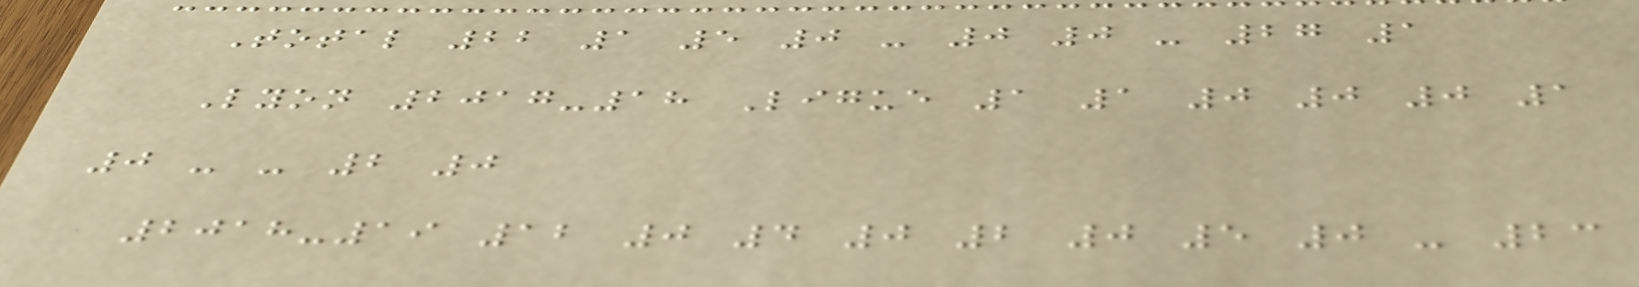Total 22 1 5 0 - 0 0 - 27 1
Lyon 2017-18 Ligue 1 1 0 0 0 1
0 - - 2 0
2018-19 12 0 4 0 2 0 5 0 - 23
